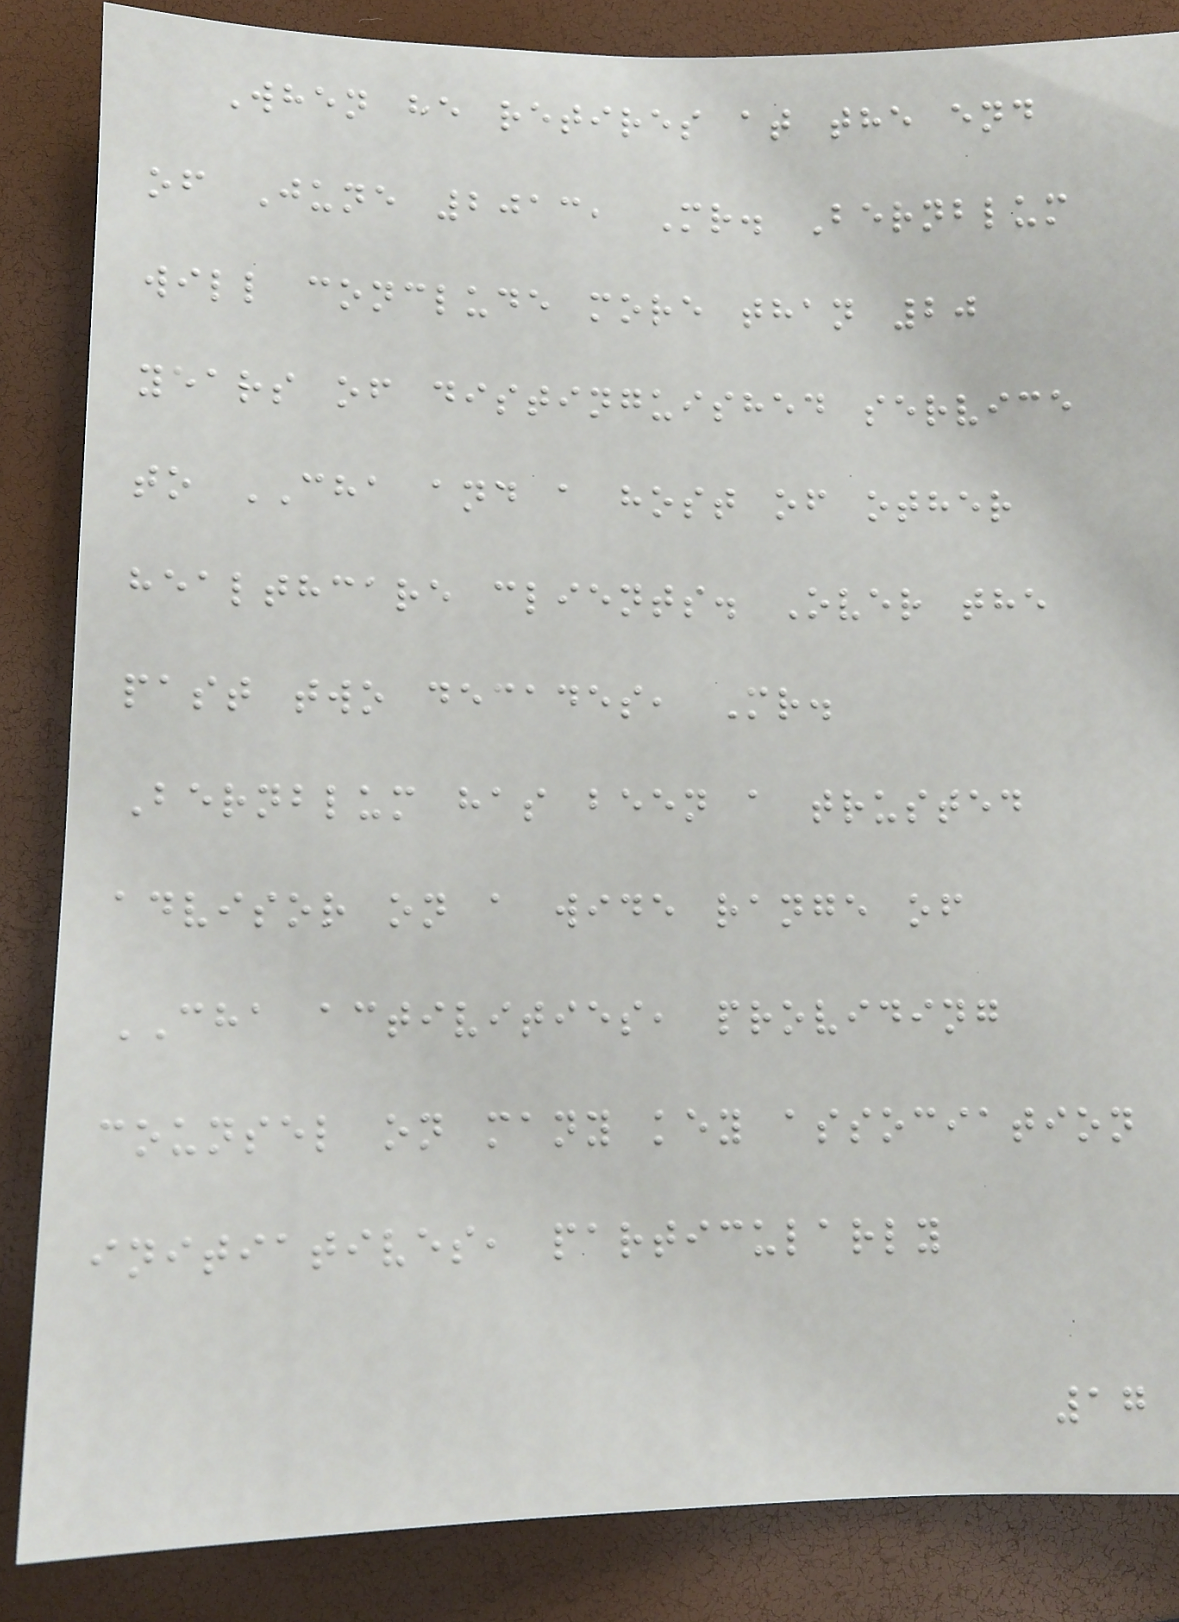When he retires at the end
of June 2013, Mr. Bernblum
will conclude more than 20
years of distinguished service
to CHA and a host of other
healthcare clients. Over the
past two decades, Mr.
Bernblum has been a trusted
advisor on a wide range of
CHA activities, providing
counsel on many key association
initiatives, particularly
17
